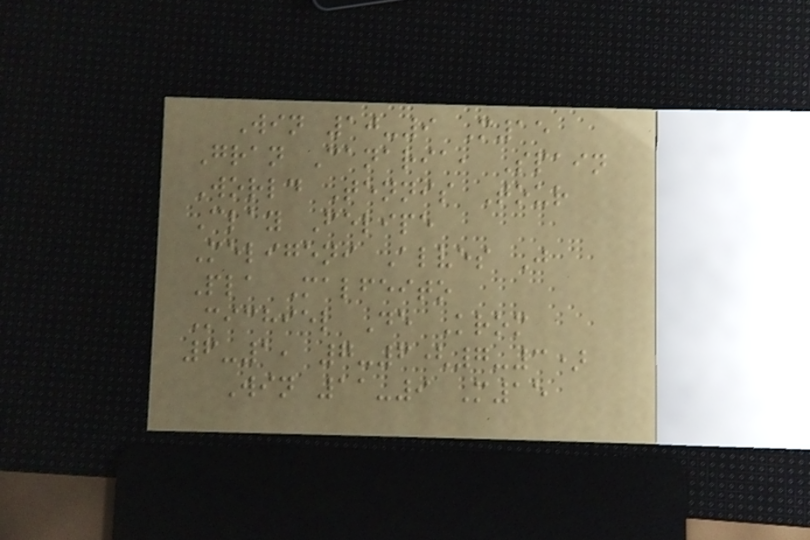Win 10-9 M15
Gran Canaria, Spain
World Tennis Tour
Clay Felipe
Meligeni Alves J
Pla Malfeito
Michiel De Krom
6-1, 7-6(7-3)
Win 11-9 M15
